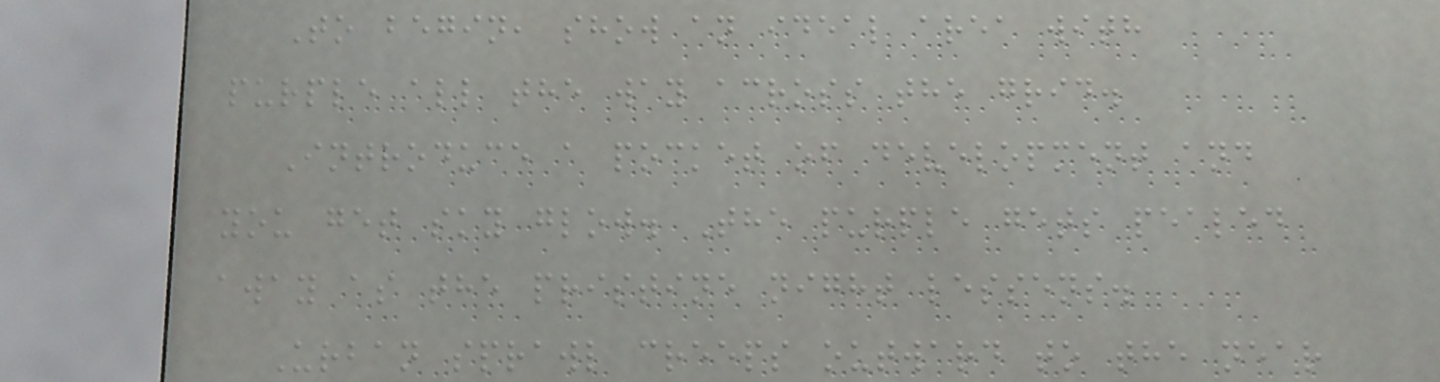To begin, show an ideal area with
purple all the way across the grid.
Introduce a pocket of development and
you get sky glow. The purple gets pealed
away as the pristine night lessens.
Urban sprawl creeps outward to the near
